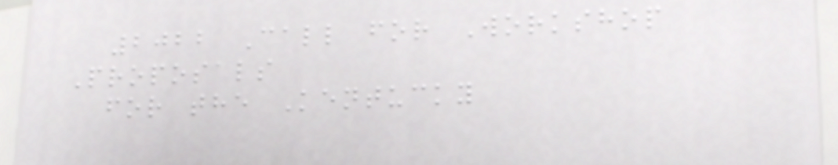2022 Call for Workshop
Proposals
for the Kentucky
